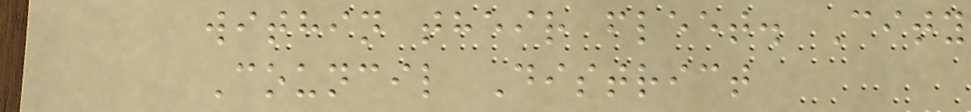within their fleet. City
Council District
